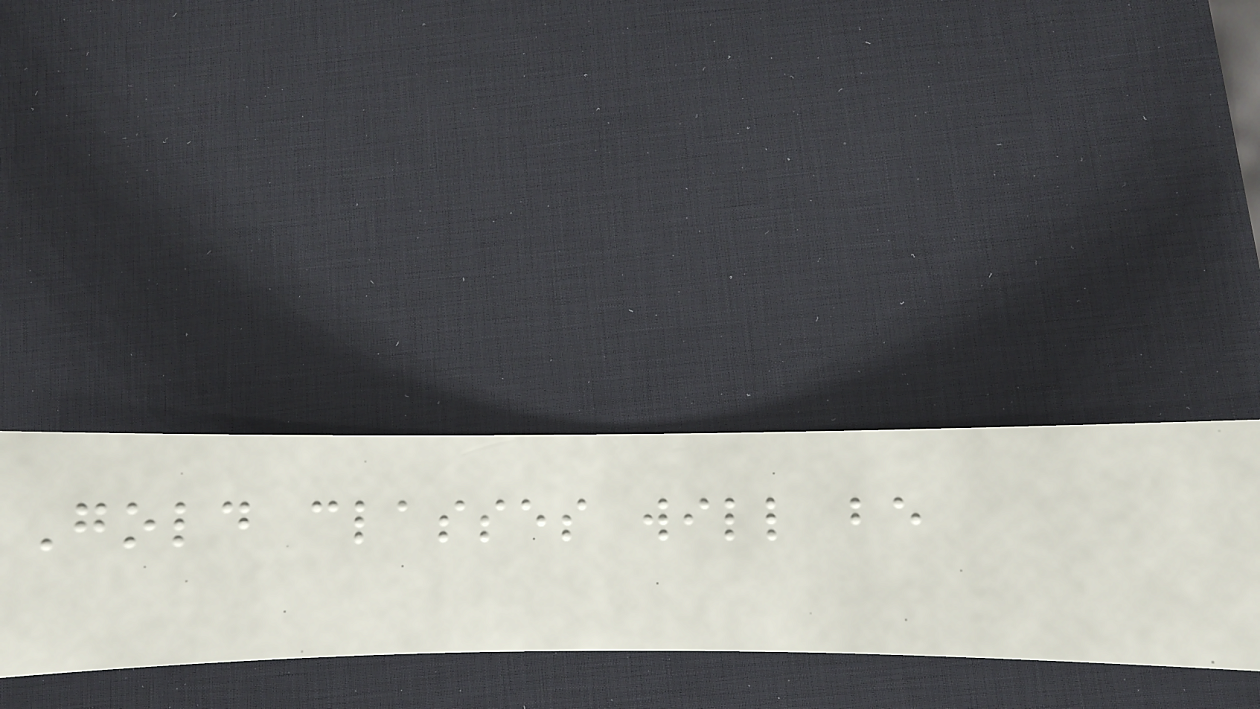Gold classes will be
